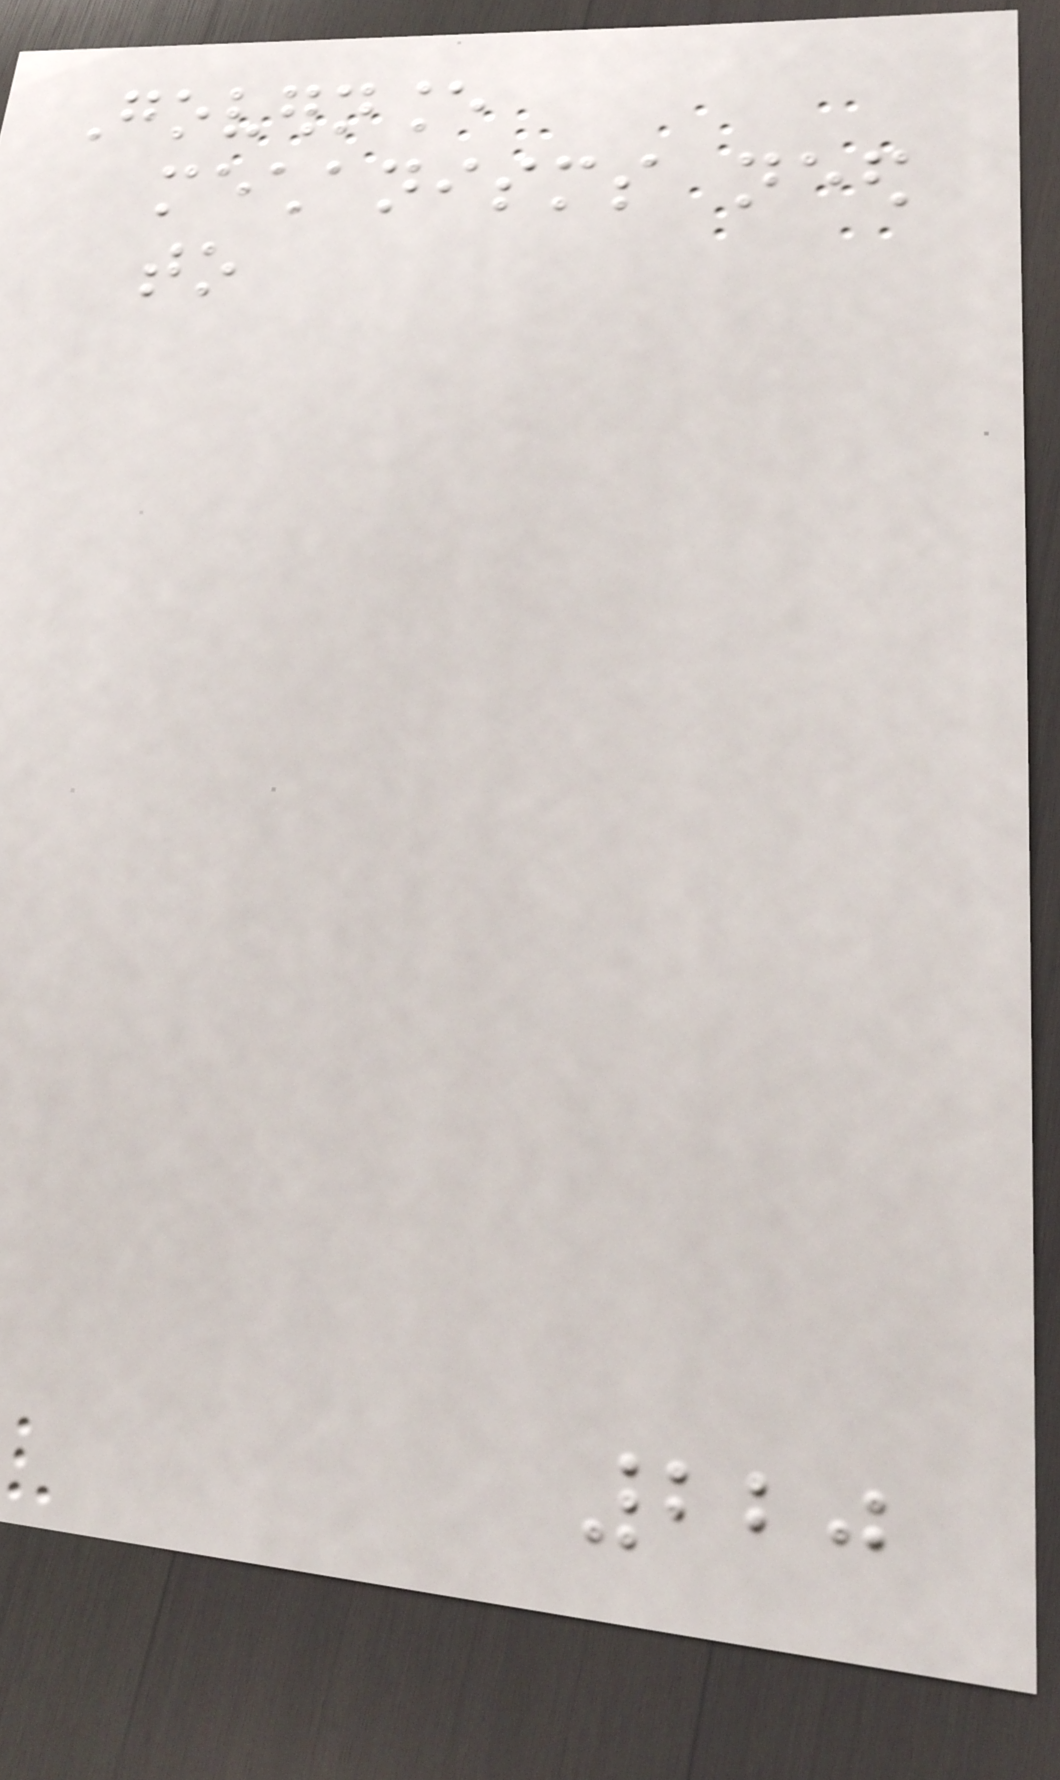Governance
mechanisms need
to
220
